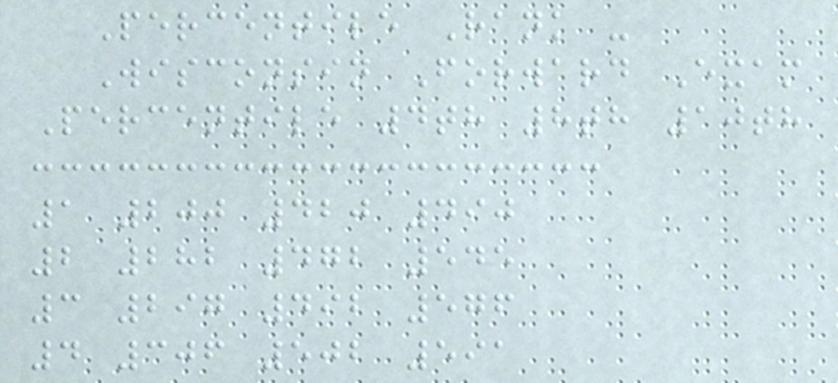Percentile Rank -
Wisconsin Forward Exam
Percentile 4th 8th 10th
1 200 420 490
2 282 472 545
3 297 492 576
4 306 502 591
